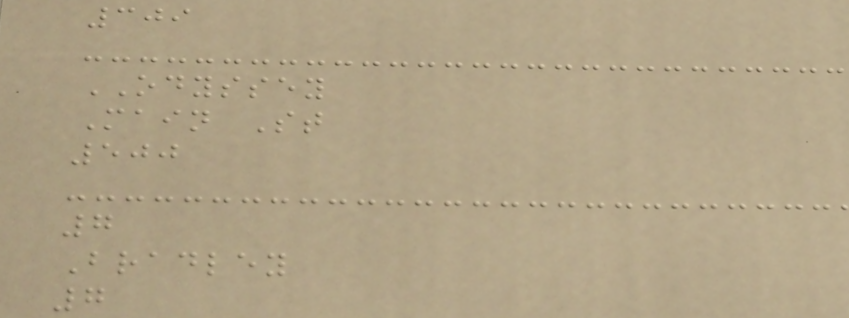309
ODYSSEY
Main St
500
7
Bradley
7
